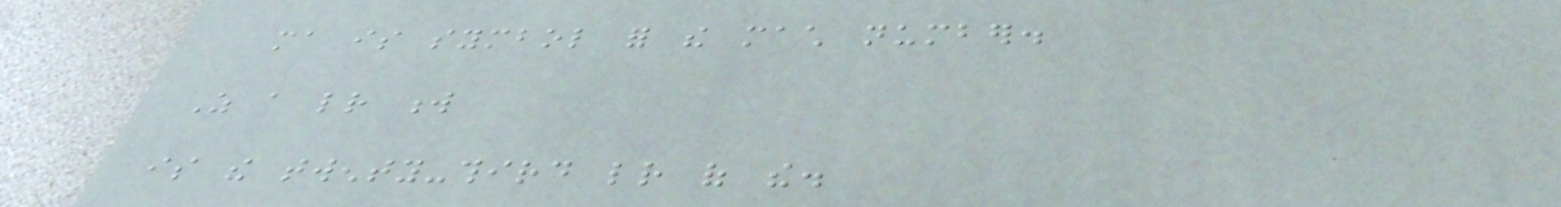ma is symbol for the mach number.
As a letter w
is the twenty-third letter of the.
